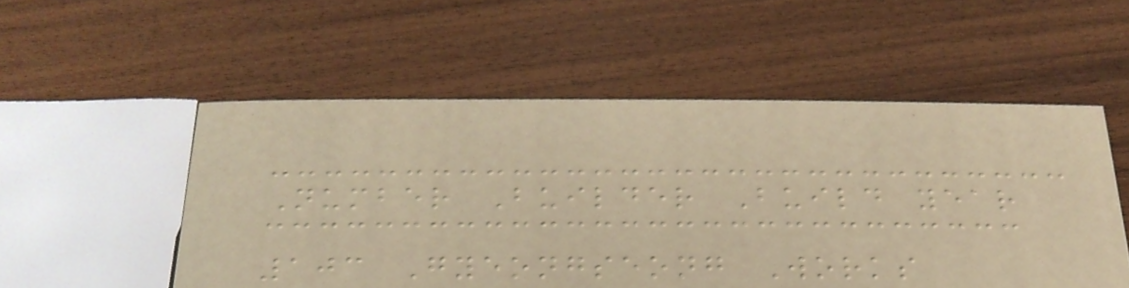Number Builder Build year
103 Gyeongseong Works
